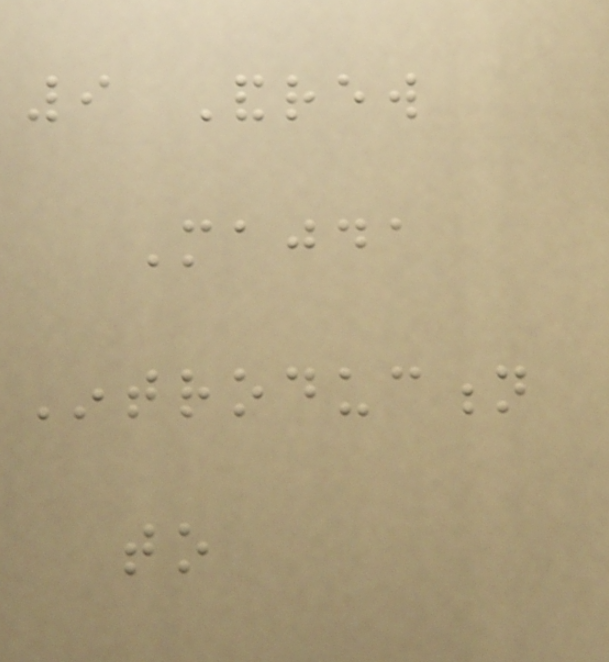9 Andrew
Majda
Introduction
to
